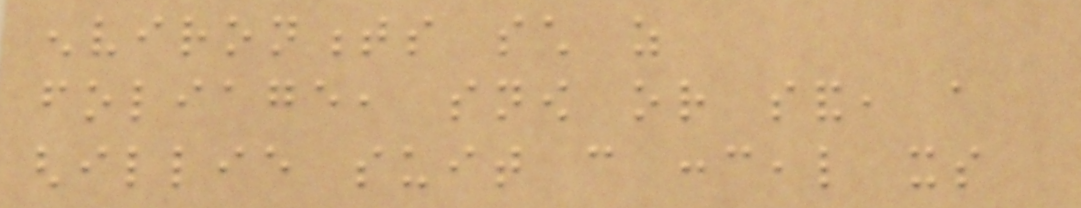environments such as
foliage, snow or sand, a
ghillie suit can conceal its
